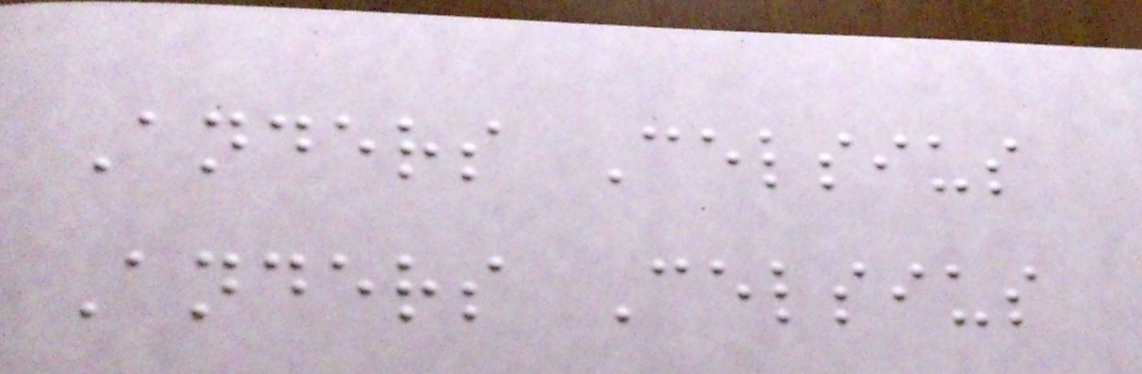Anders Celsius
Anders Celsius
